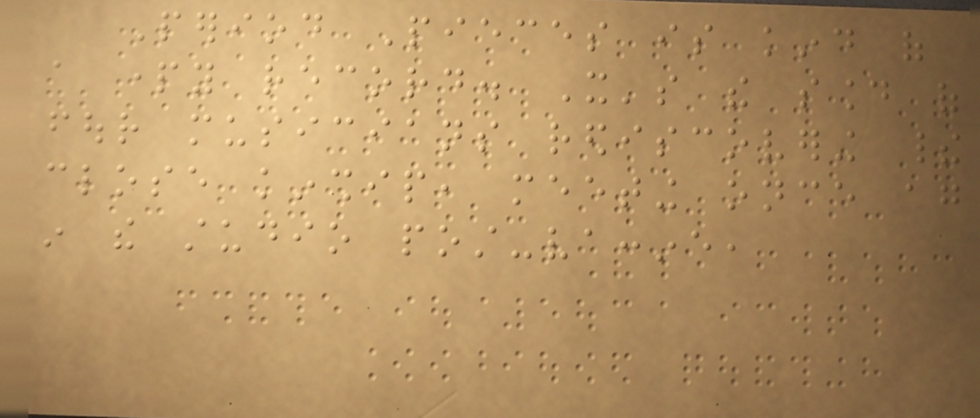Period Pieces is kind of
a party record. It's the sound of
four musicians rediscovering their
close kinship, meeting once again
in the studio post-vaccine,
